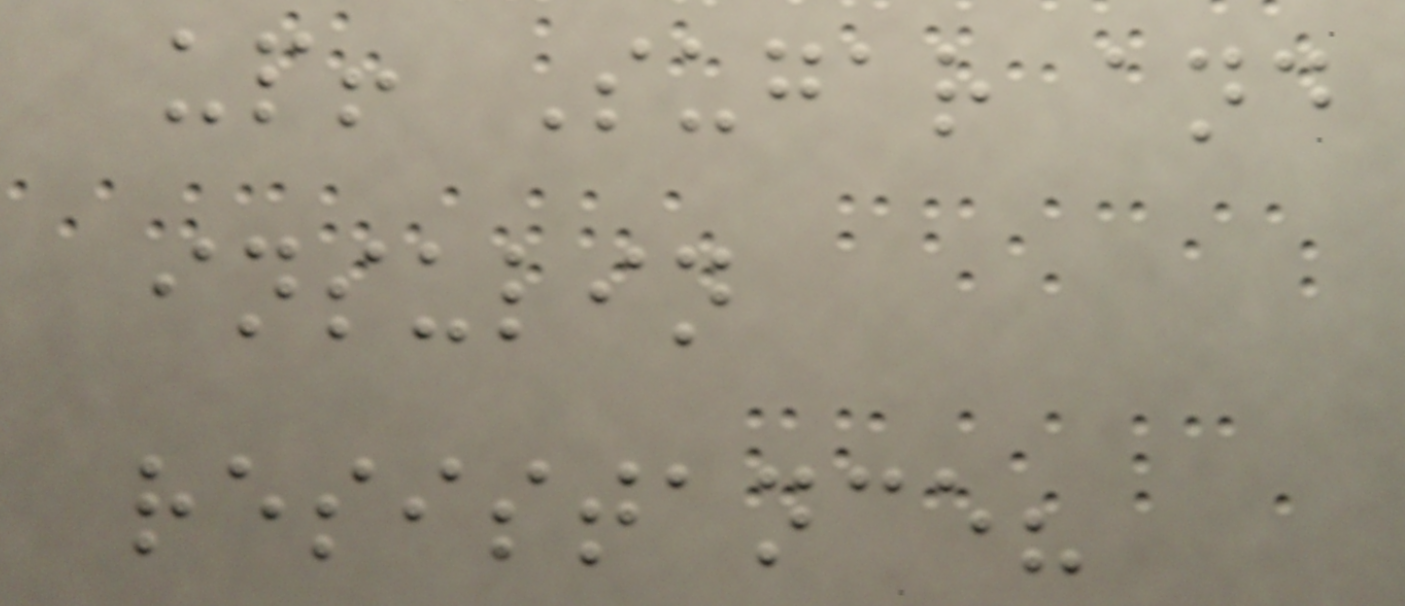up! Sugar and
insulin
resistance?
